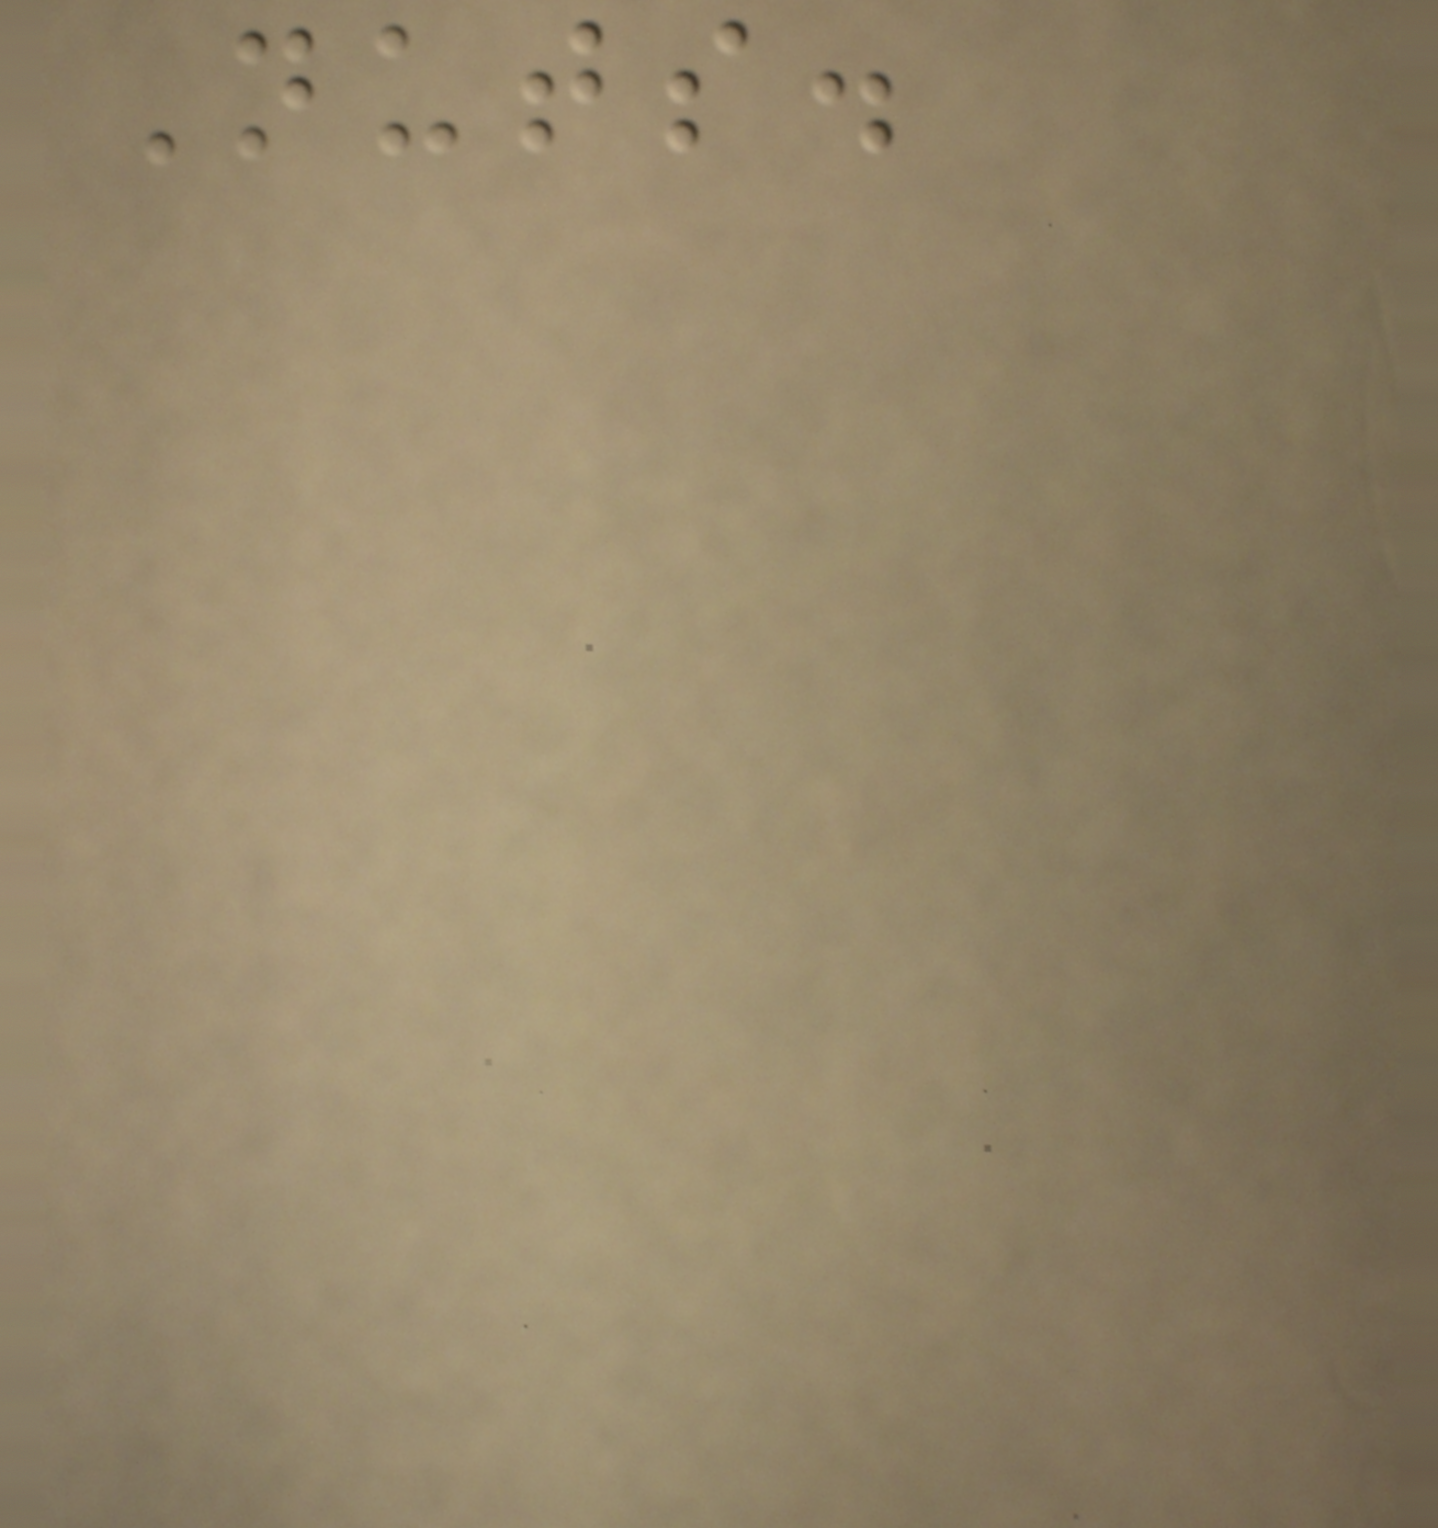Nuts.
